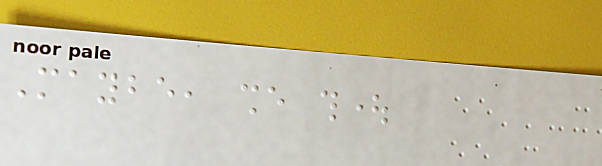Maybe, she thought
